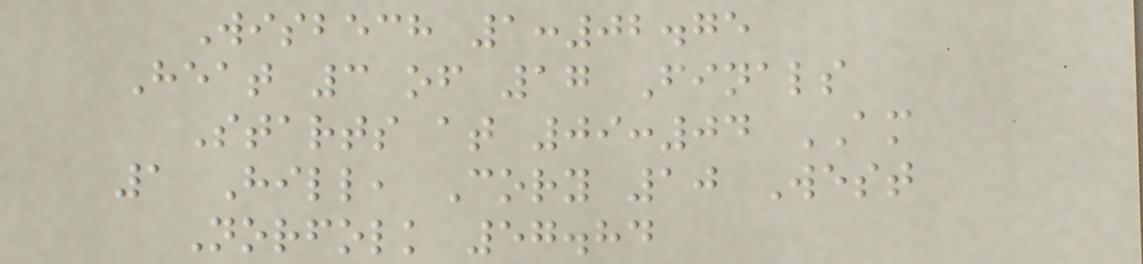Wisbech 1:02.75
Heat 3 of 17 Finals
Starts at 09:04 AM
1 Hill, Cory 10 West
Norfolk 57.84
